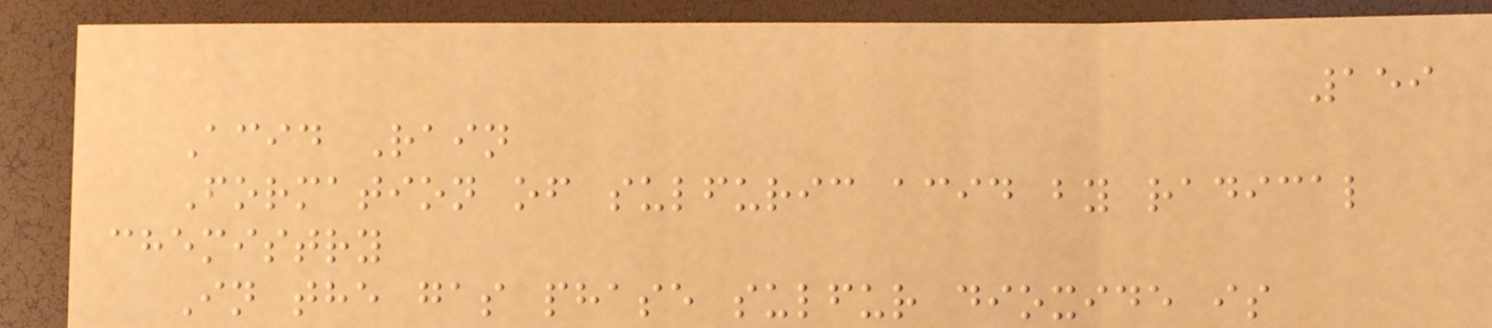159
Acid Rain
Formation of sulfuric acid by radical
chemistry
In the gas phase sulfur dioxide is
